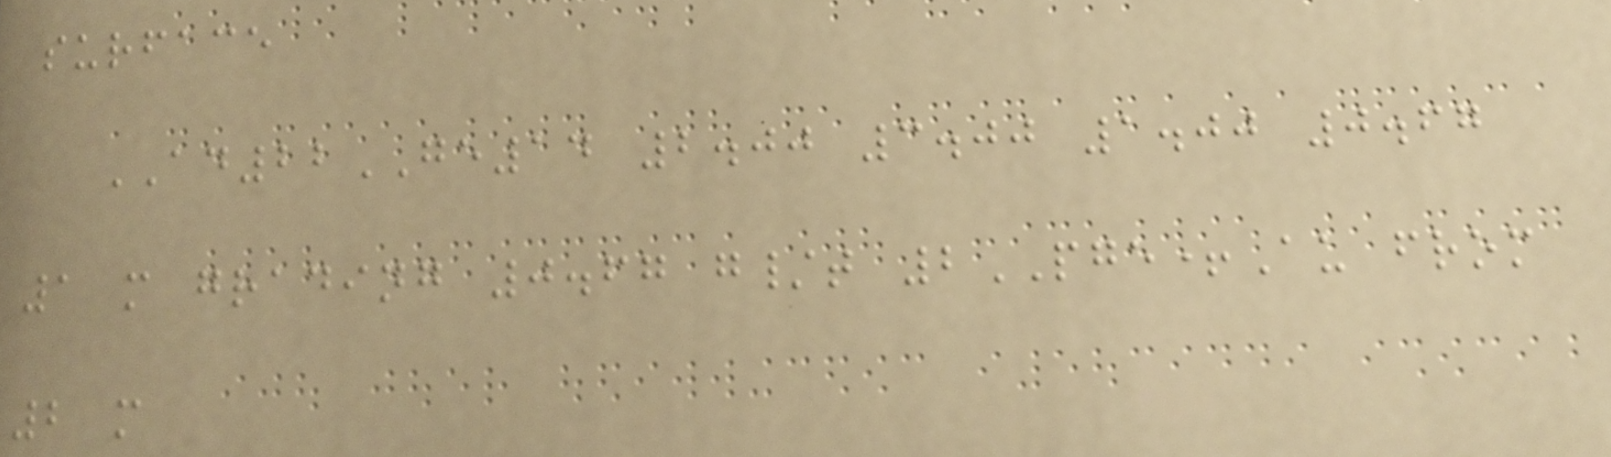surface
AD22GE14 2.00 3.00 1.00 0.67
1 m grading 0.67 g/t 2PGE+Au from
2 m
